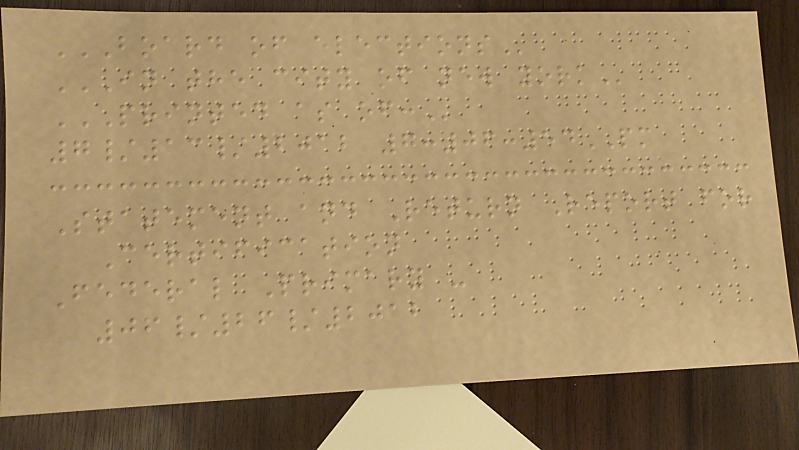BOARD OF ELECTIONS
IN THE CITY OF NEW YORK
PRINTED AS OF:
7/13/2012 7:06:54PM
Statement and Return Report for
Certification
Federal Primary -
06/26/2012
